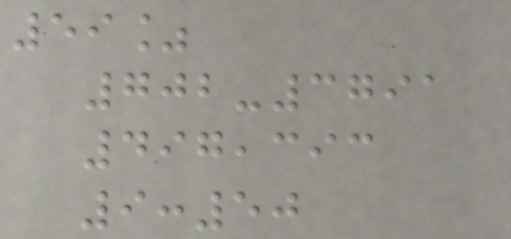59%
702-3791
497,393
9:50
